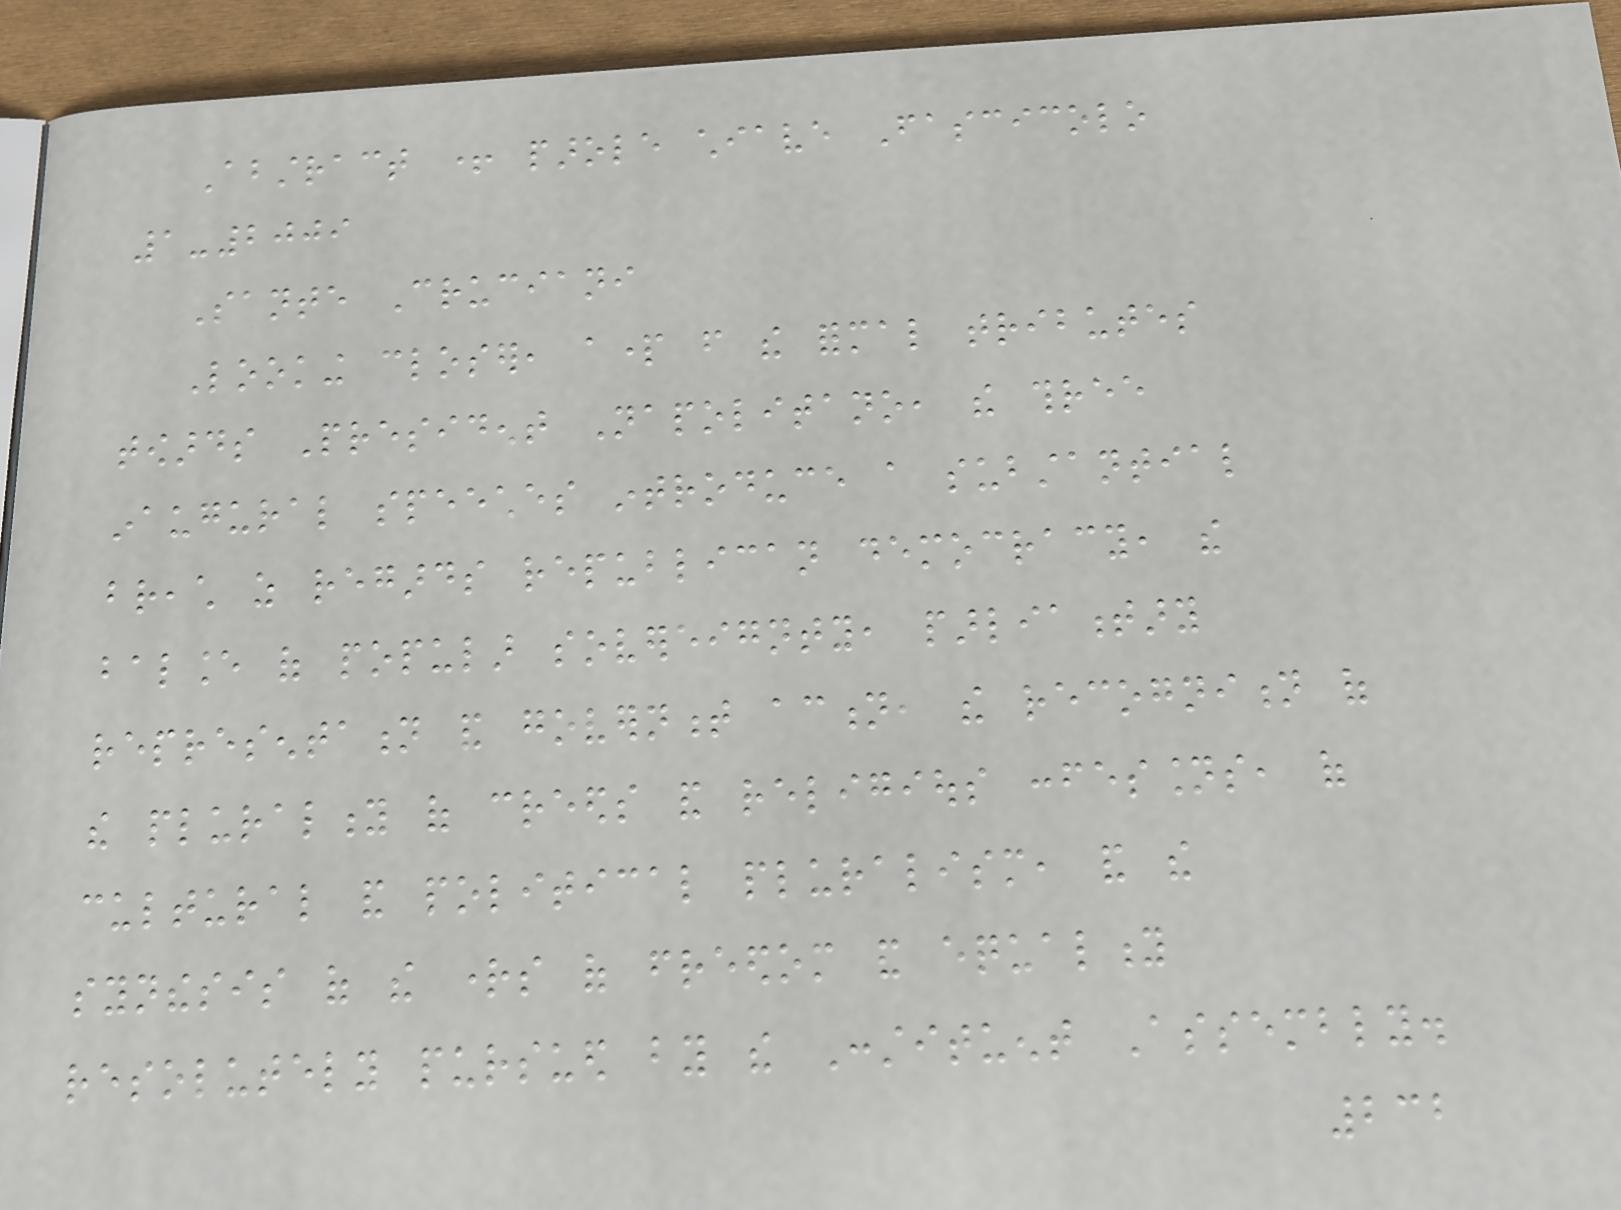Abstract + parole chiave Fascicolo
1-2009
Sante Cruciani
Looking closer, apart from the formal tributes
towards President Napolitano, the three
inaugural speeches introduce a substantial
breach as regards republican democracy, the
balance of popular sovereignty, parliamentary
representation and government action, the recognition of
the plurality of creeds and religious confessions, of
cultural and political pluralism, and the
synthesis of the rights of freedom and equality
resolutely pursued by the Constituent Assembly.
232
